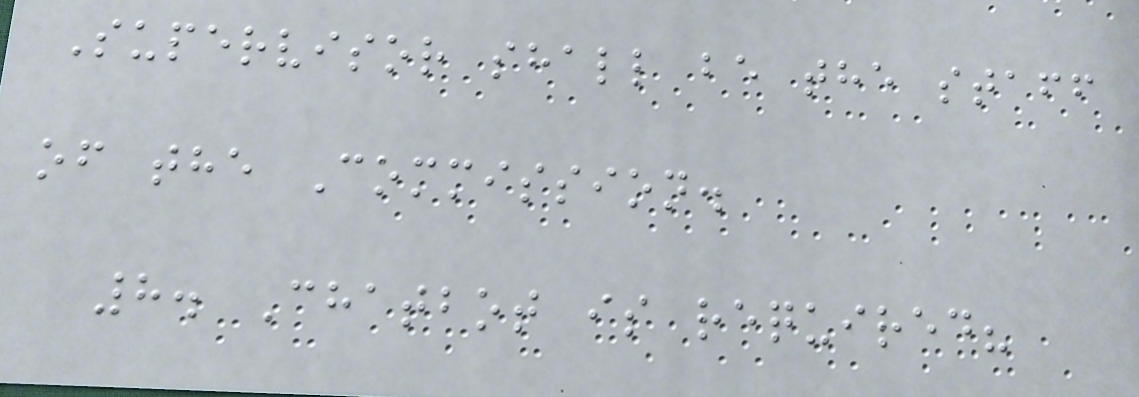Supervisor shall be the staff
of the Commission.
8. Chatbot is required?
